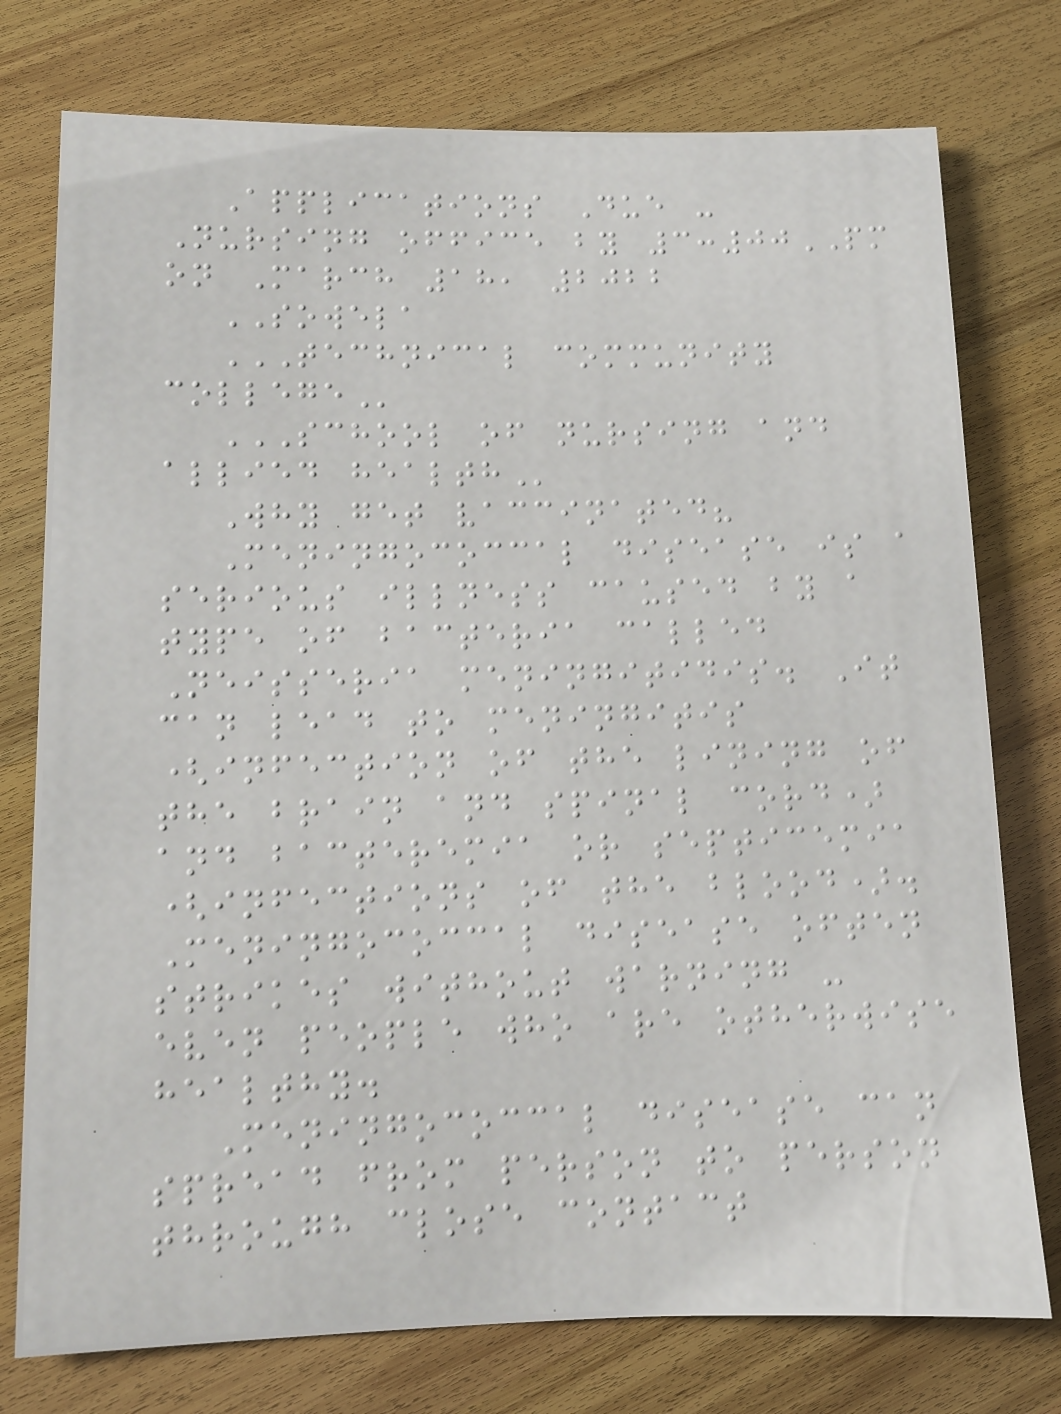Applications Due -
Nursing office by 3:00PM
on March 18, 2022
SOWELA
TECHNICAL COMMUNITY
COLLEGE
SCHOOL OF NURSING AND
ALLIED HEALTH
Why get vaccinated?
Meningococcal disease is a
serious illness caused by a
type of bacteria called
Neisseria meningitidis. It
can lead to meningitis
(infection of the lining of
the brain and spinal cord)
and bacteremia or septicemia
(infections of the blood).
Meningococcal disease often
strikes without warning -
even people who are otherwise
healthy.
Meningococcal disease can
spread from person to person
through close contact
